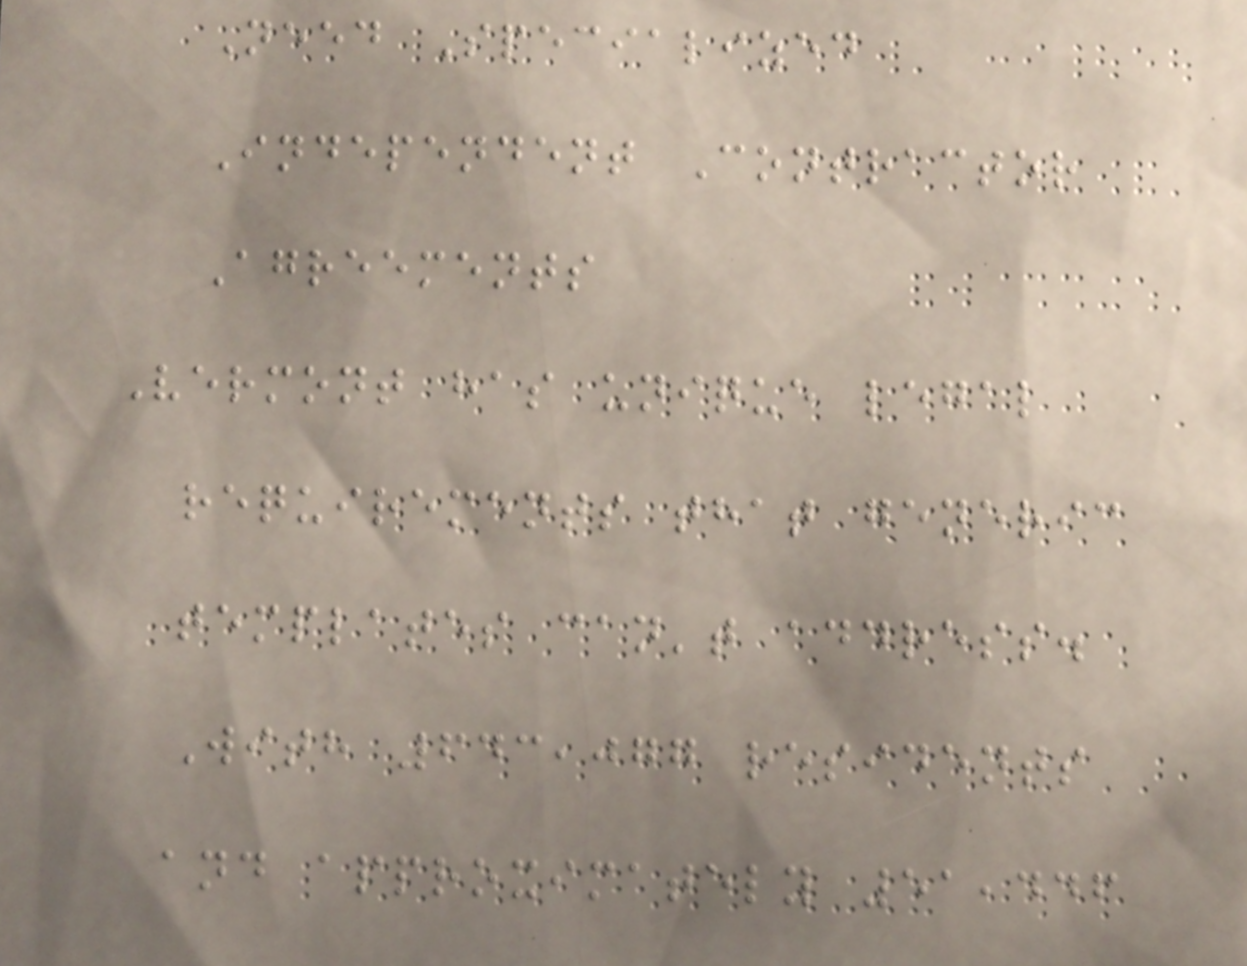Need Specialized
Independent Contractor
Agreements
Vermont has unique legal
requirements that generic
templates can't address.
With 643,077 residents
and approximately 51,446
